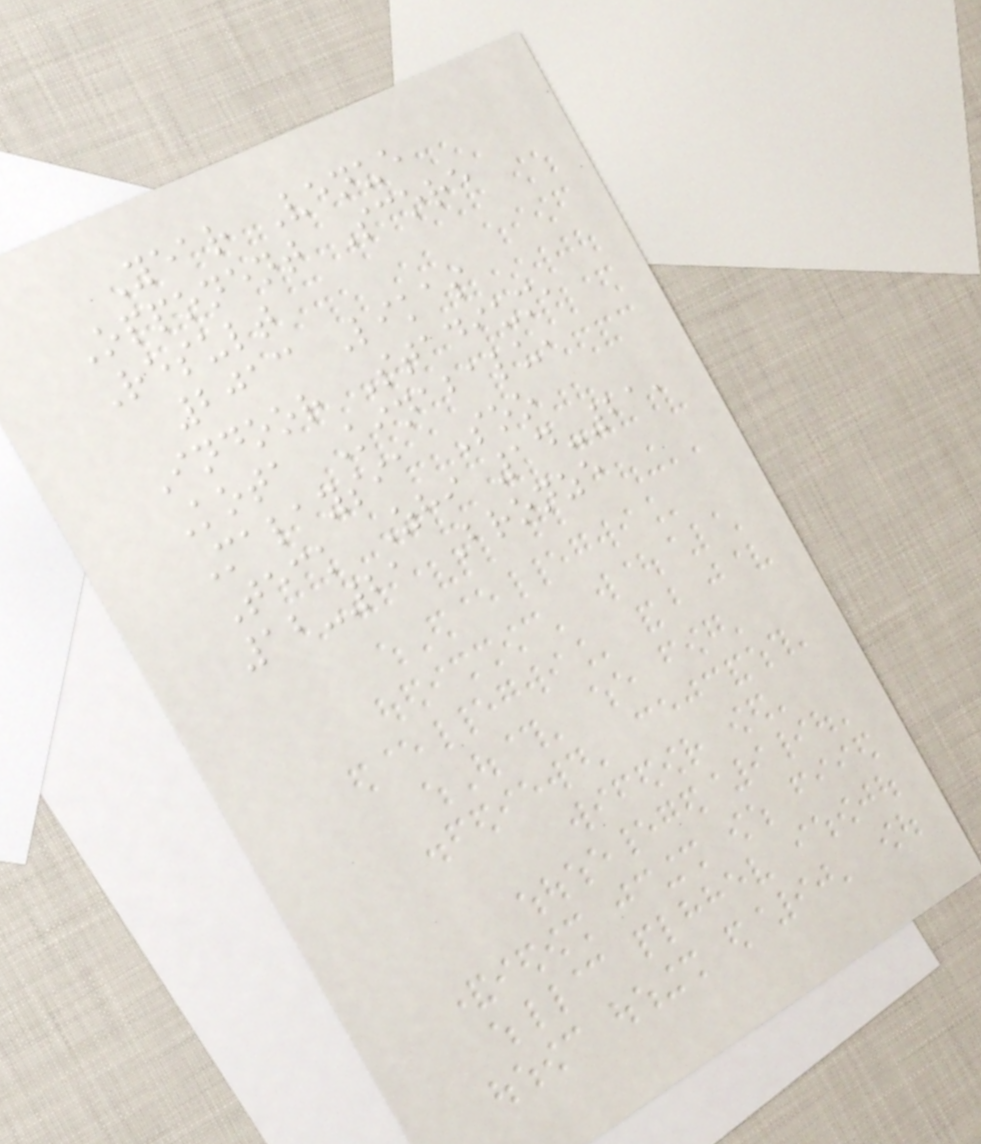Year Venue
Opponent Score
Result
2013 Likas
Indoor Stadium,
Kota Kinabalu,
Malaysia Soo
Teck Zhi 14-21,
12-21 Bronze
